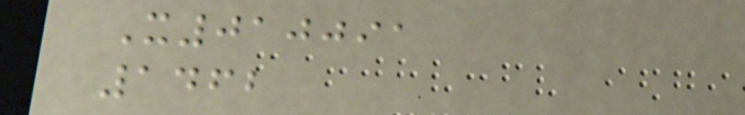X010091
1462
